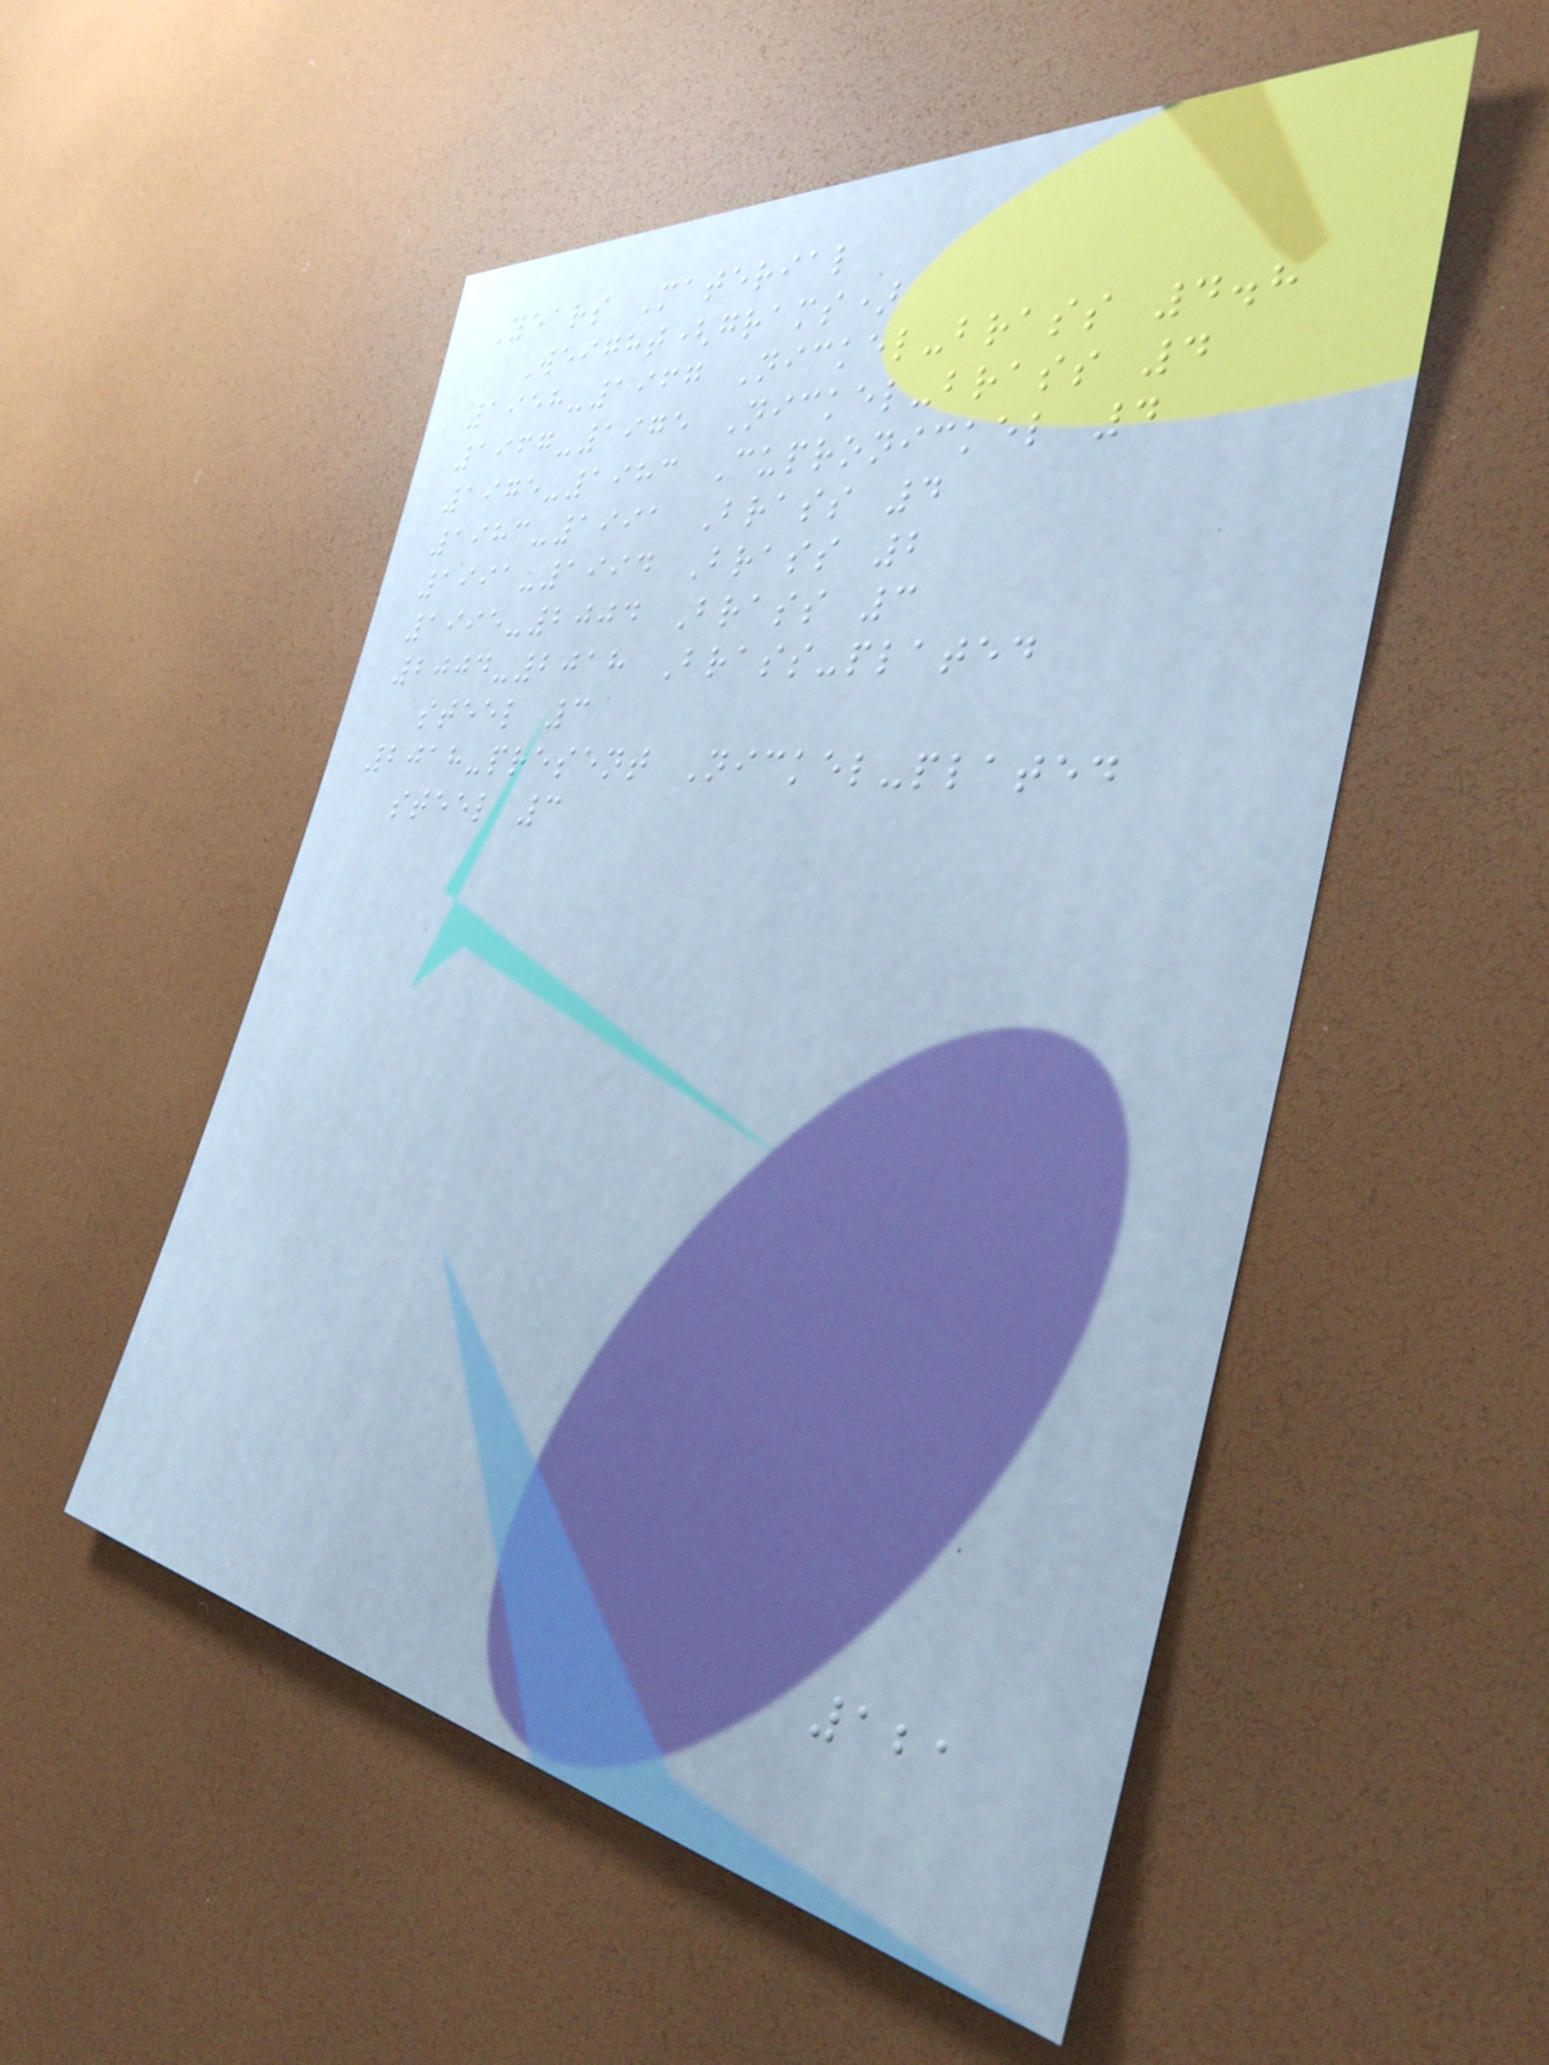Years Material
Weight(grams)
1958-1967 Nickel-brass 4.8
1967-1975 Nickel-brass 4
1975-1983 Cupronickel 4
1983-1991 Brass 4
1991-1994 Brass 2
1995-2004 Brass 3
2004-2018 Brass-plated
steel 3
2018-present Nickel-plated
steel 3
121
